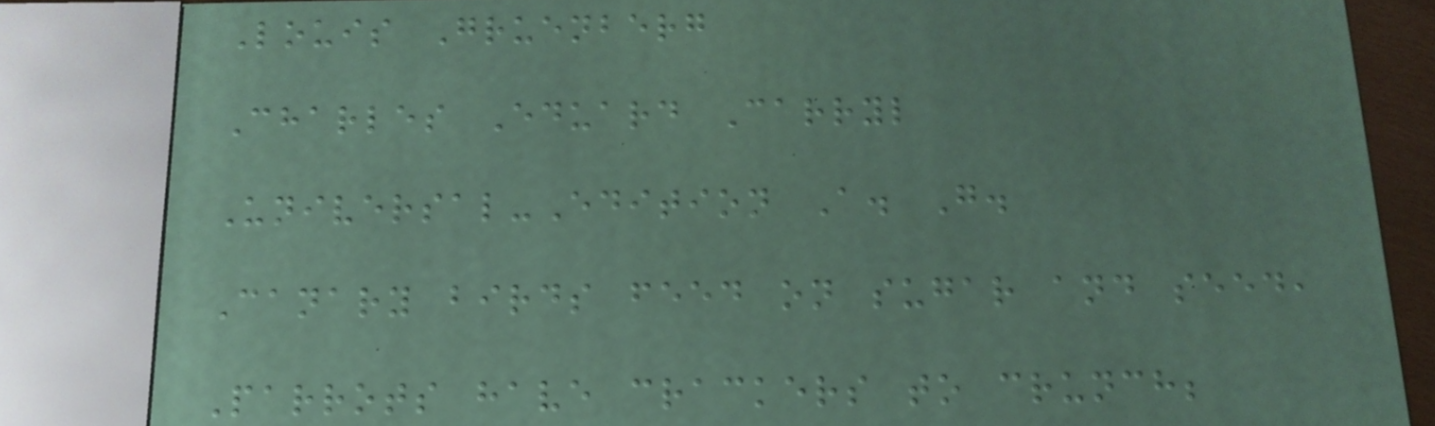Louis Gruenberg
Charles Eduard Carryl
Universal-Edition A. G.
Canary birds feed on sugar and seed,
Parrots have crackers to crunch;
